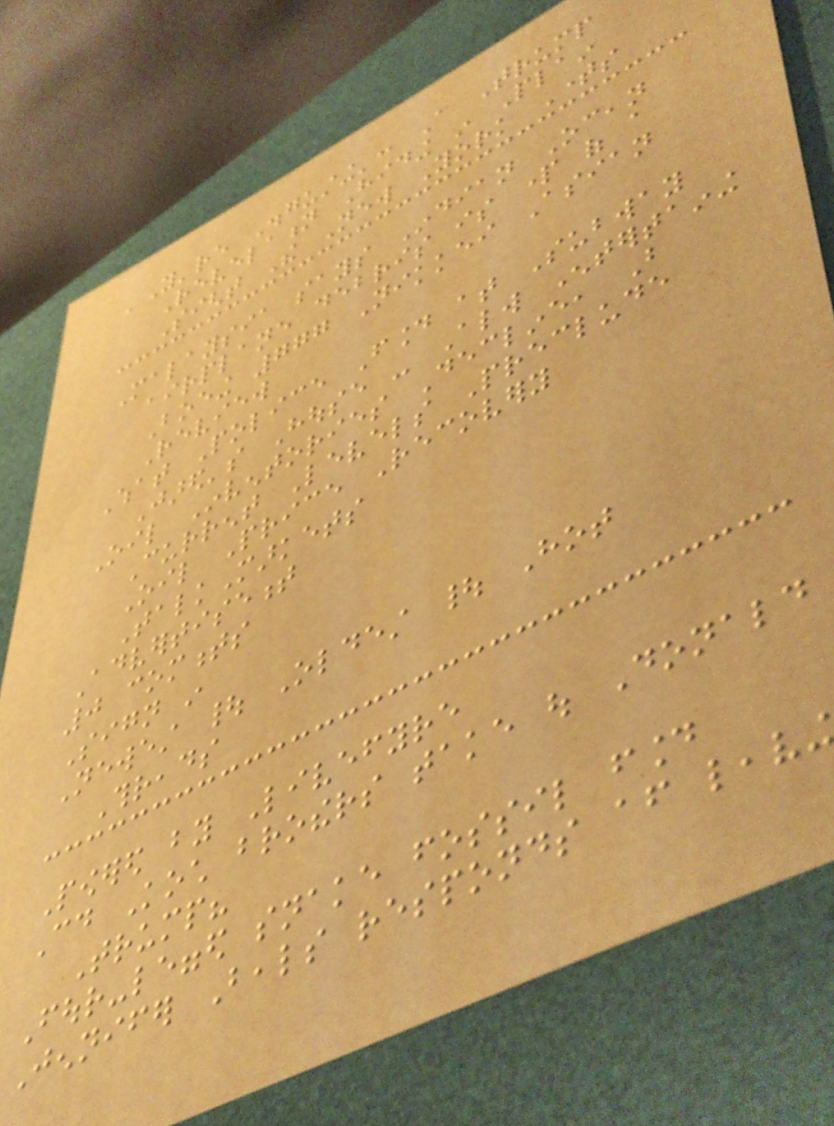'You're Disgusting': A Trump
Revelation Hiding in Plain
Sight The New York Times
Malaysia says Indian Ocean
airplane debris is part of a
Boeing 777 Nikkei Asian
Review
What Police Found at Subway
Jared's House - Always Entertaining
Oil Inventories Decline, But
Current Levels Preclude
Oil Price Recovery
TalkMarkets
Advertisement
0 comments
Sign in
Newest | Oldest | Hot
Threads
Powered by Livefyre
Could Koch brothers take out Donald
Trump?
Four-legged snake fossil found
Jennifer Beals responds after leaving
